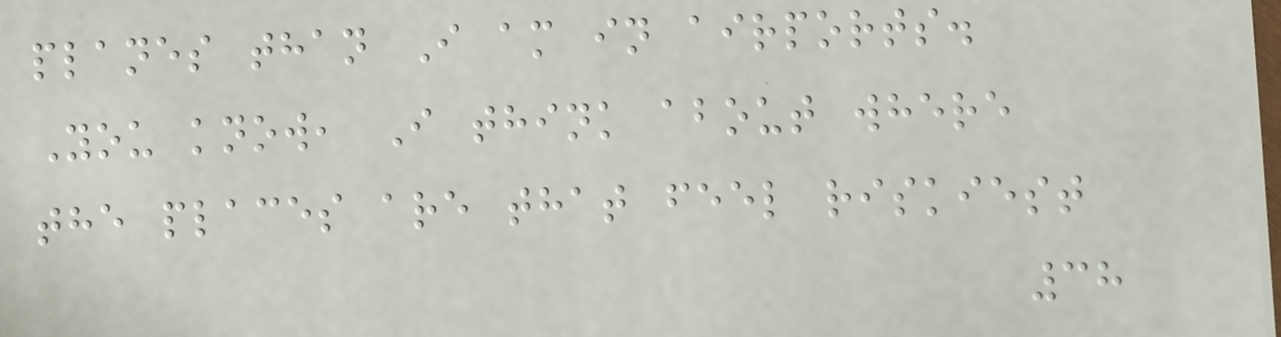planes than I am in airports.
You know, I think about where
the places are that feel riskiest
38
